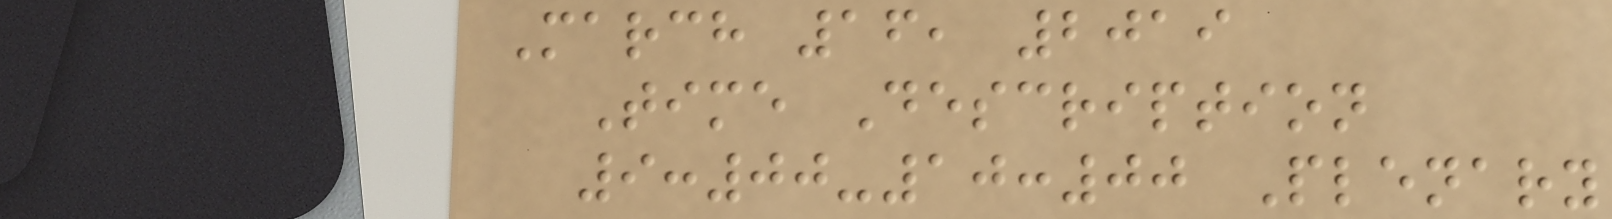March 16, 2019
Time Description
9:00-10:00 Plenary
